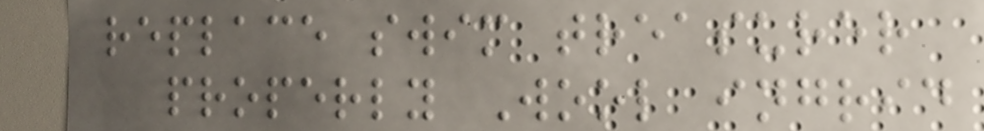replace swim treasurer
properly Wool ingrid
